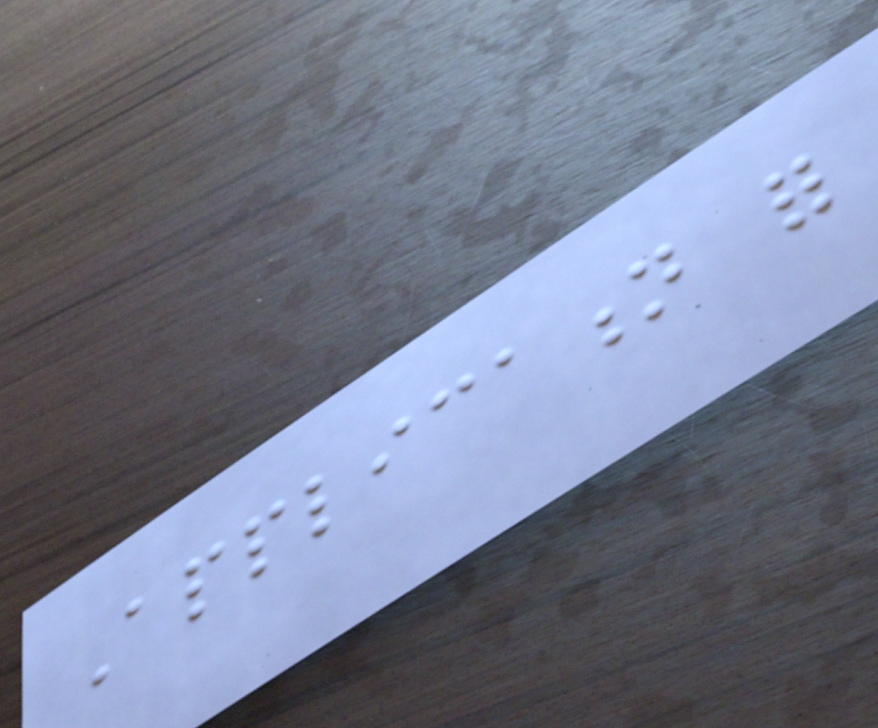Application for
